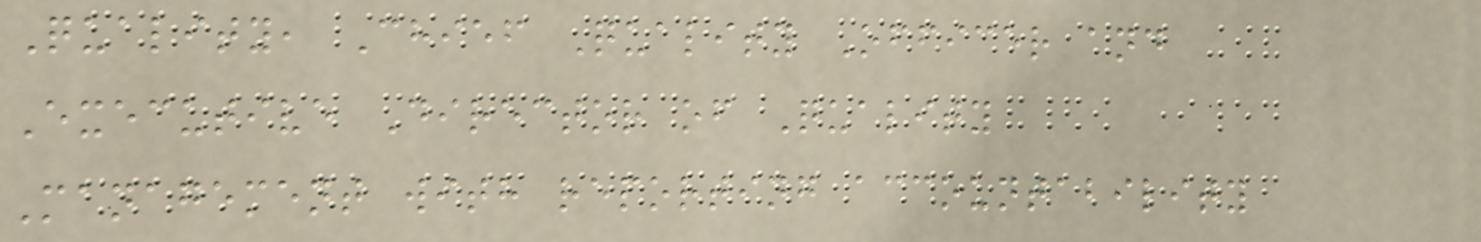Quality, Chief Quality Officer and
Executive Director of Quality
Management with reporting accountability
